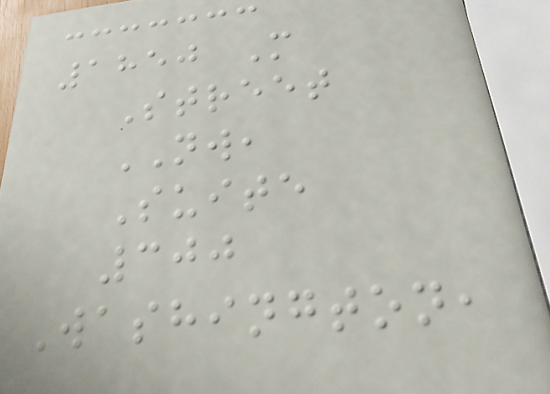1850 M
Street
NW,
Suite
300
Washington,
